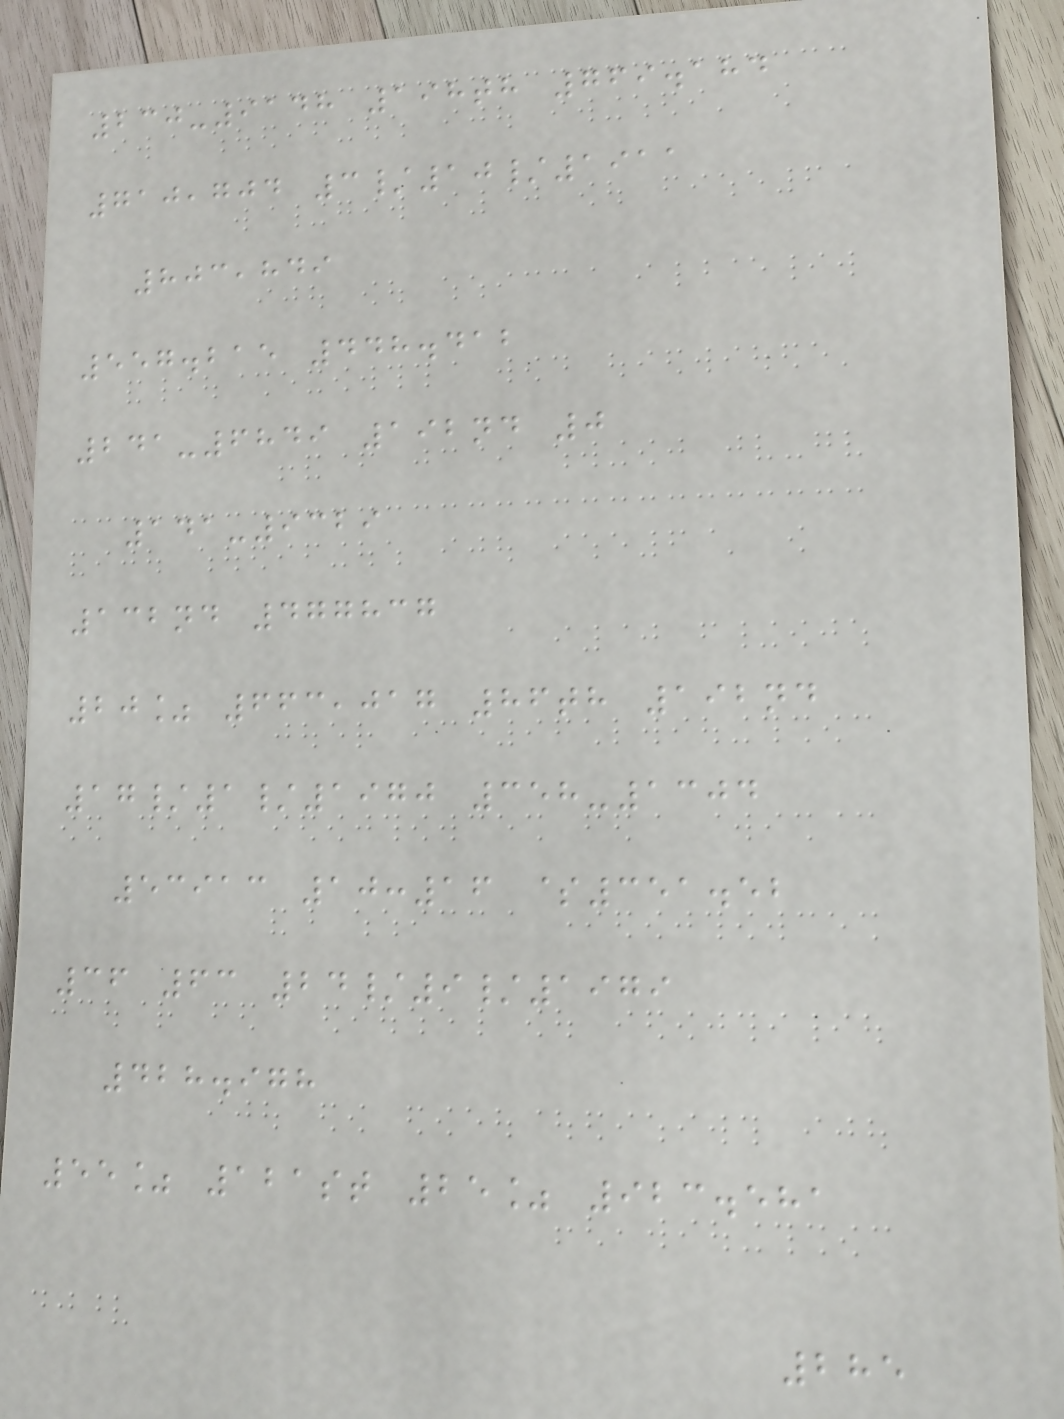230-9148 198th 769.184
710,704 3/10/1911
803,849
557.215 448.412
241-6849 192nd 0
141-9329
132nd 477837
20% 663,017 86th 192nd
17/1/1970 358-1304
53913 10:16 $351.52
36 63 24/9/1979
428.978
55% 121st 25% 923.581
285
